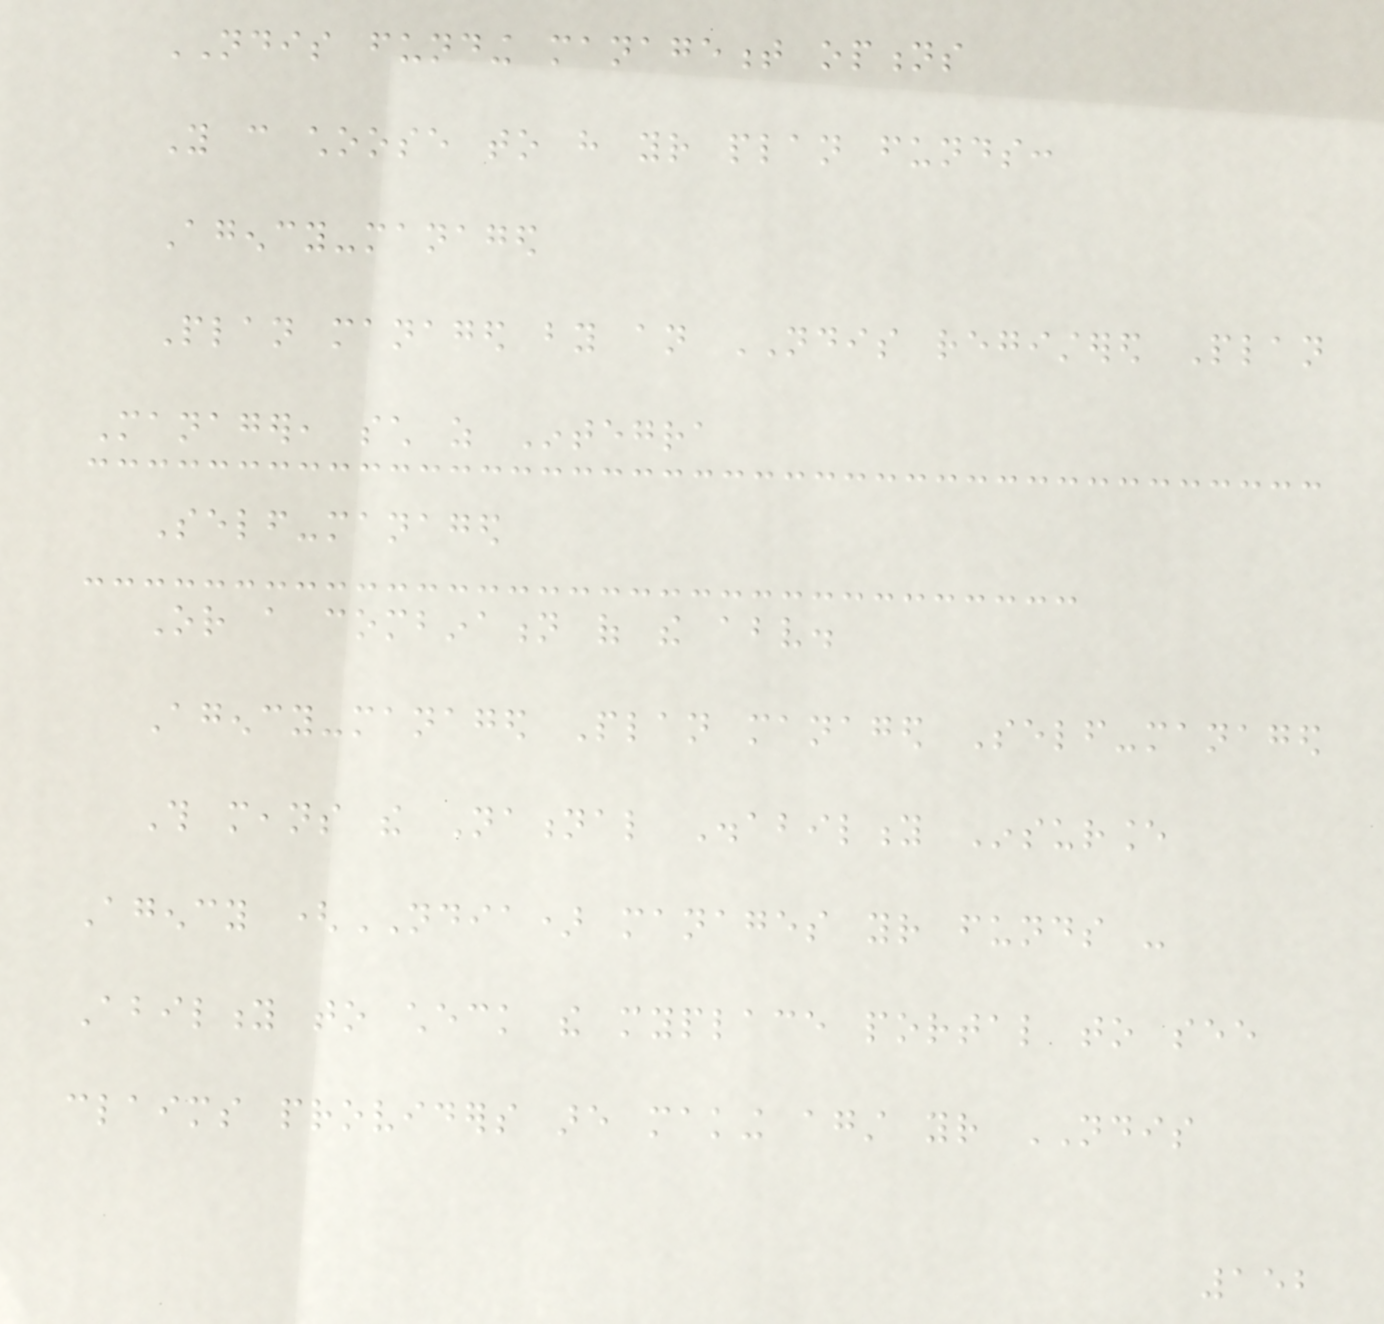NDIS funding management options
You can choose to have your plan funds:
Agency-managed
Plan managed by an NDIS registered Plan
Manager, such as Integra
Self-managed
Or a combination of the above.
Agency-managed Plan managed Self-managed
This means the National Disability Insurance
Agency (NDIA) manages your funds -
Ability to check the myplace portal to see
claims providers are making against your NDIS
152
